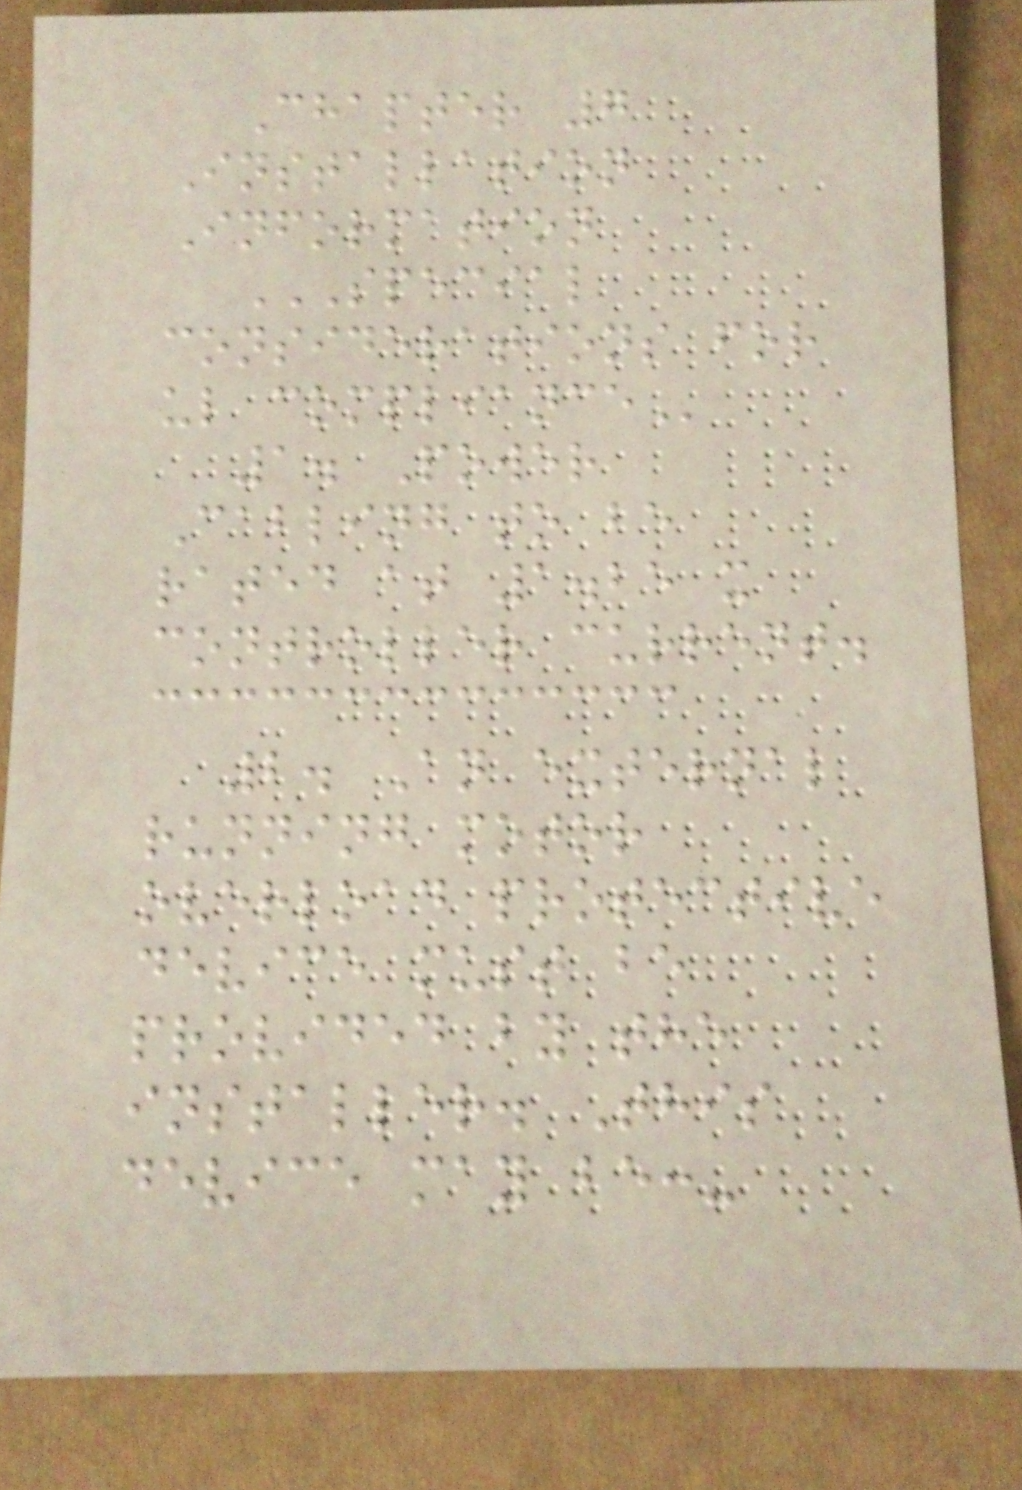Chapter 7
Installation
Information
SPECIAL
CONSIDERATIONS FOR
UL COMPLIANCE
1. Power
Cabling to be
rated at 1.25 x
controller current.
2. An external
running motor
overload protective
device must be
provided by the
installer. This
device may be:-
